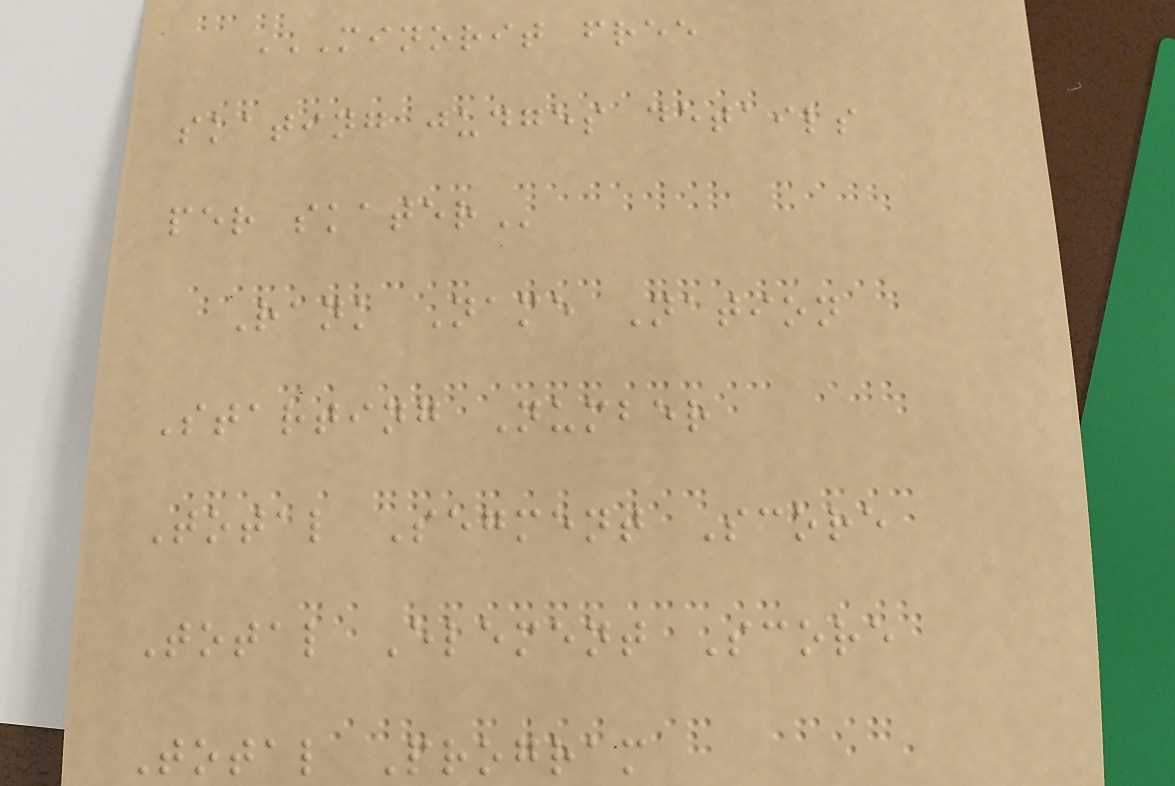MINORIT FREE
SKATING JUDGES DETAILS
PER SKATER
Rank Name Nation
Starting Number
Total Segment Score
Total Element Score
Total Program
